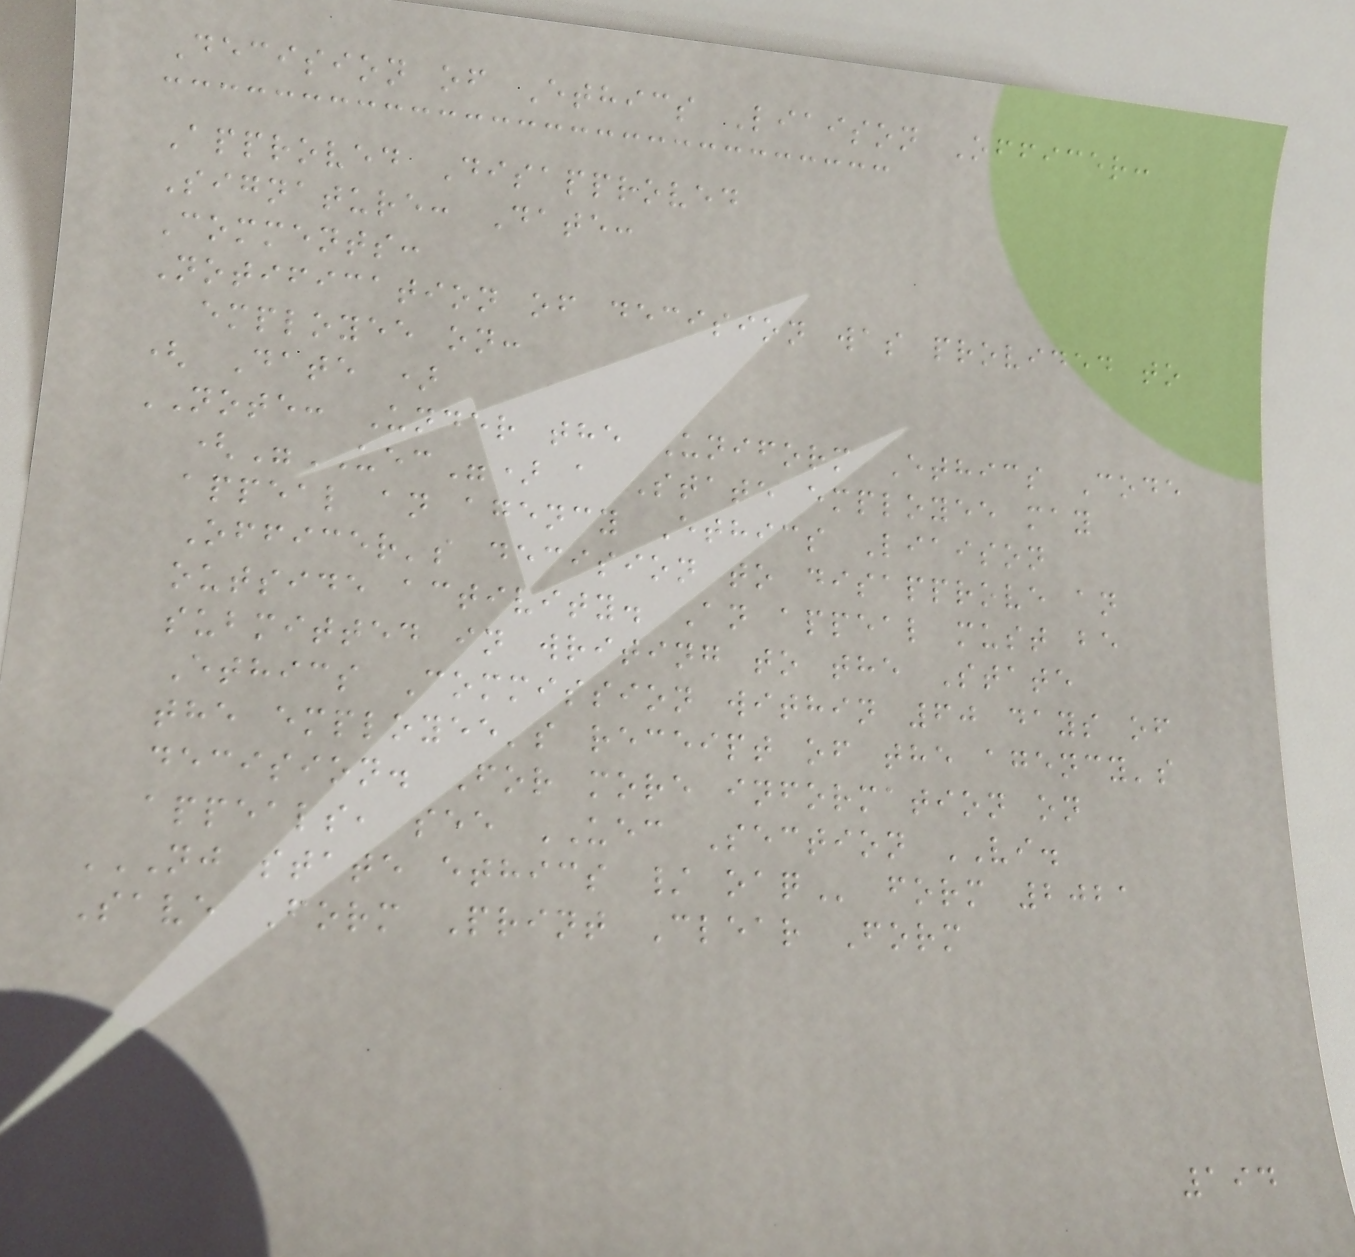Decision of Ethics Liaison Officer:
Approved Disapproved
Signature: Date:
Comments:
Notification of decision was provided to
employee on:
( Date )
NOTE: Under the Uniform Ethics Code
("UEC") a State employee may
appeal an agency Ethics Liaison
Officer's decision to disapprove an
outside activity. An appeal must be
submitted in writing to the State
Ethics Commission within 60 days of
the employee's receipt of the agency's
decision. For more information on
appeals, see UEC Section VI.
NJ STATE ETHICS / OAQ form 2021
Save Form Print Clear Form
194
